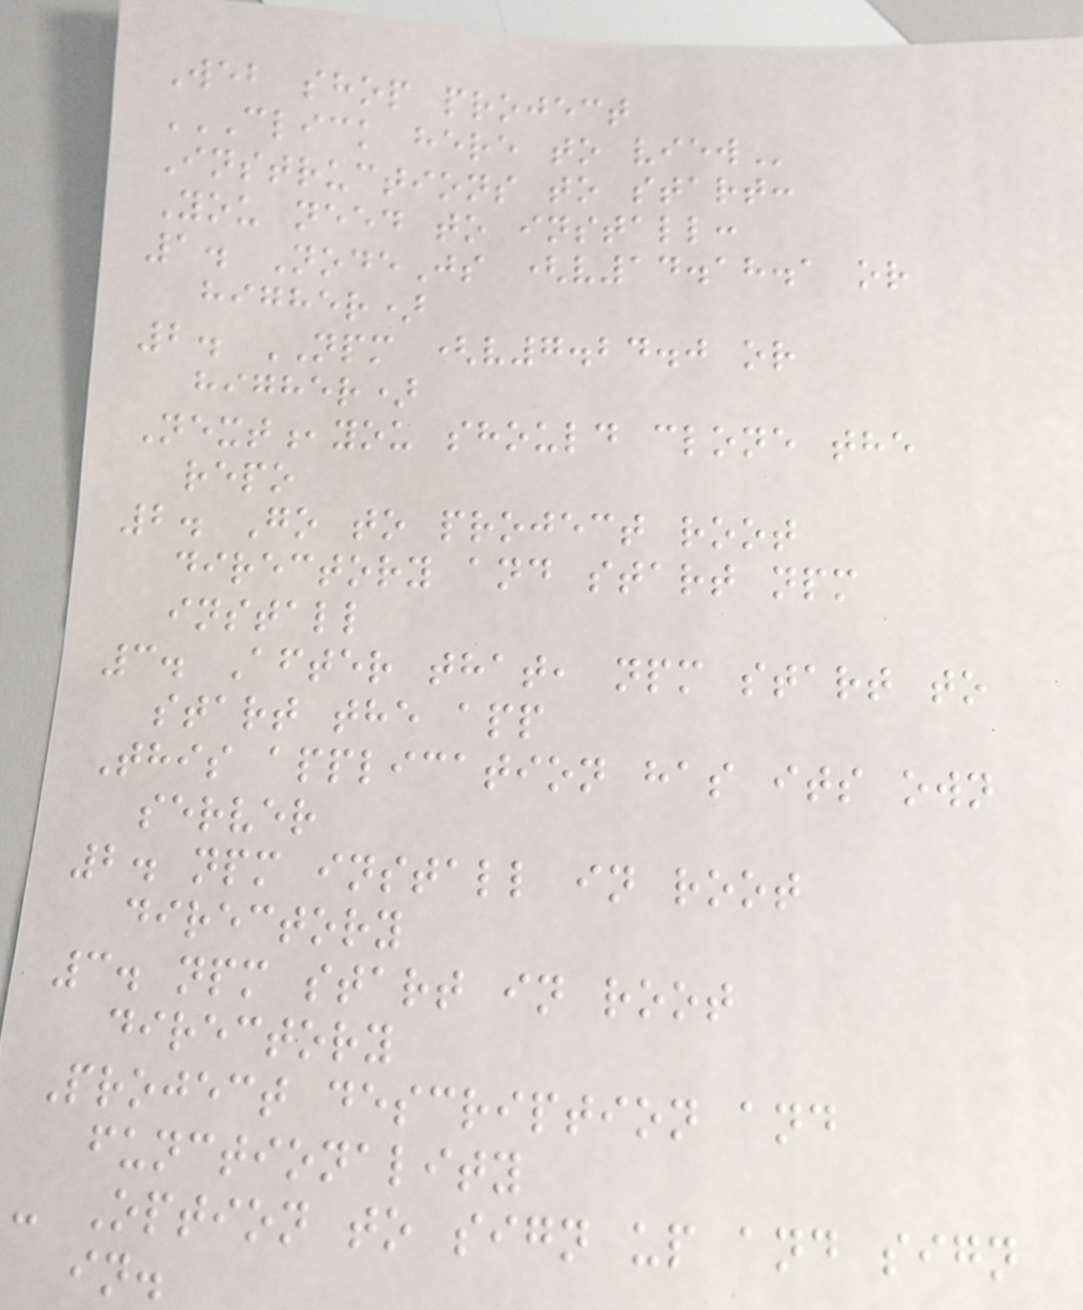Web shop project
CLICK HERE TO VIEW
Instructions to start:
You need to install:
1. NodeJs (v14.18.1 or
higher)
2. NPM (v7.24.0 or
higher)
Next,you should clone the
repo
2. Go to project root
directory and start npm
install
3. After that, npm start to
start the app
This application has its own
server
2. npm install in root
directory
3. npm start in root
directory
Project description and
functionality
- Option to sign up and sign
in.
